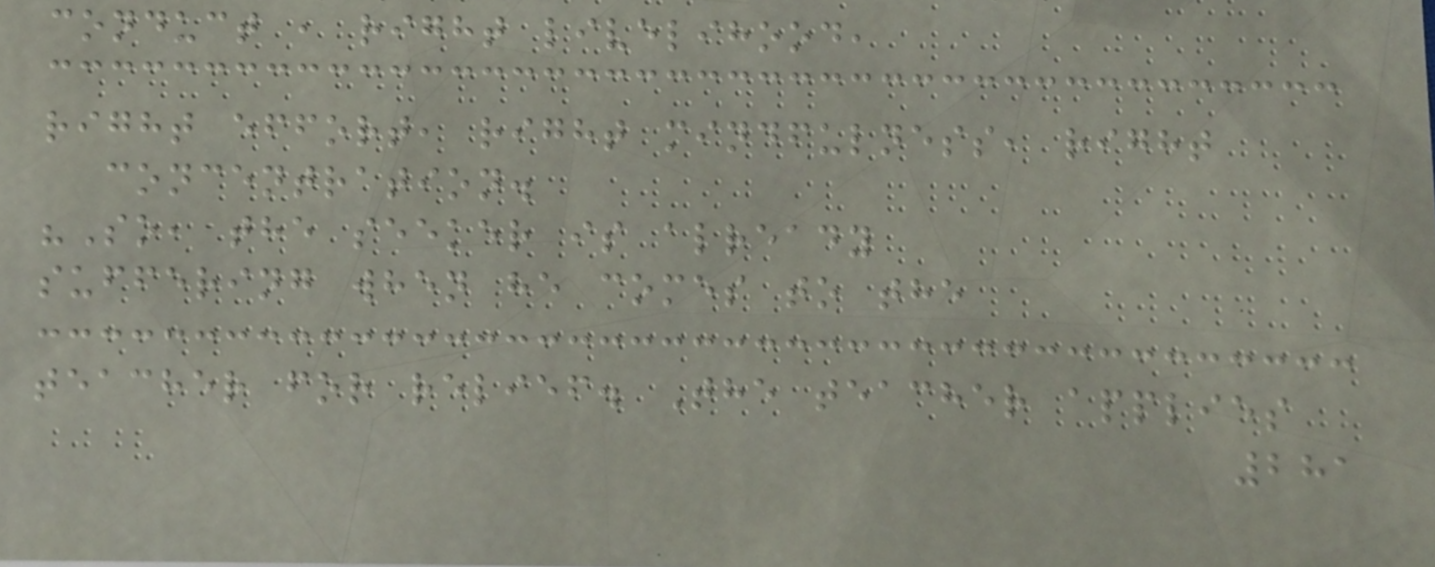conduct , right livelihood,
right effort, right mindfulness, right
concentration.
"So, the seeker is already
suffering when he comes to the
teacher for relief. The teacher applies
281
